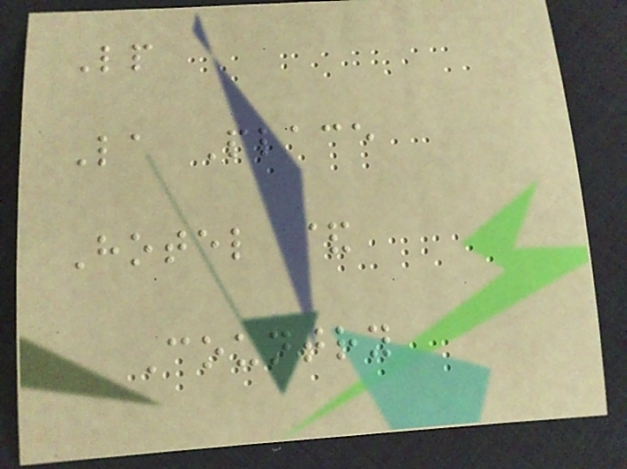Lp
La Place
Hotel &
Country
